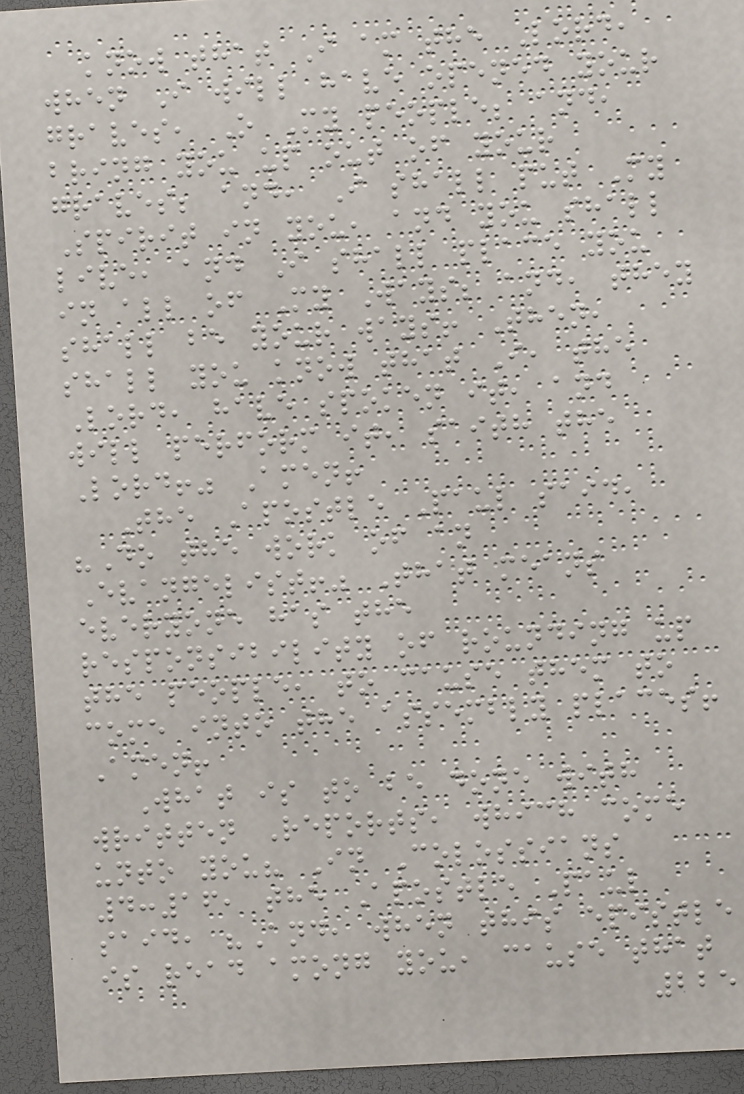know that I am the Lord,
when I will have opened your
graves, O My people; and,
bring you up out of your
graves; and, I shall put My
Spirit in you, and you shall
live, and I shall place you
in all of My Ways; and, they
shall be your ways! Then,
shall you know that I, the
Lord, have spoken it, and
will perform it, saith the
Lord!" Amen!
The Apostle Paul said,
"Do the work of an
Evangelist!" That means
everyone has the
responsibility of rounding up
the people, to cause them to
come into the assembly places!
Amen!
What is to be done with
written Reports, which come
unto you? In Colossians
4:16, the Apostle Paul
said, "And, when this epistle
is read among you, cause that
225
